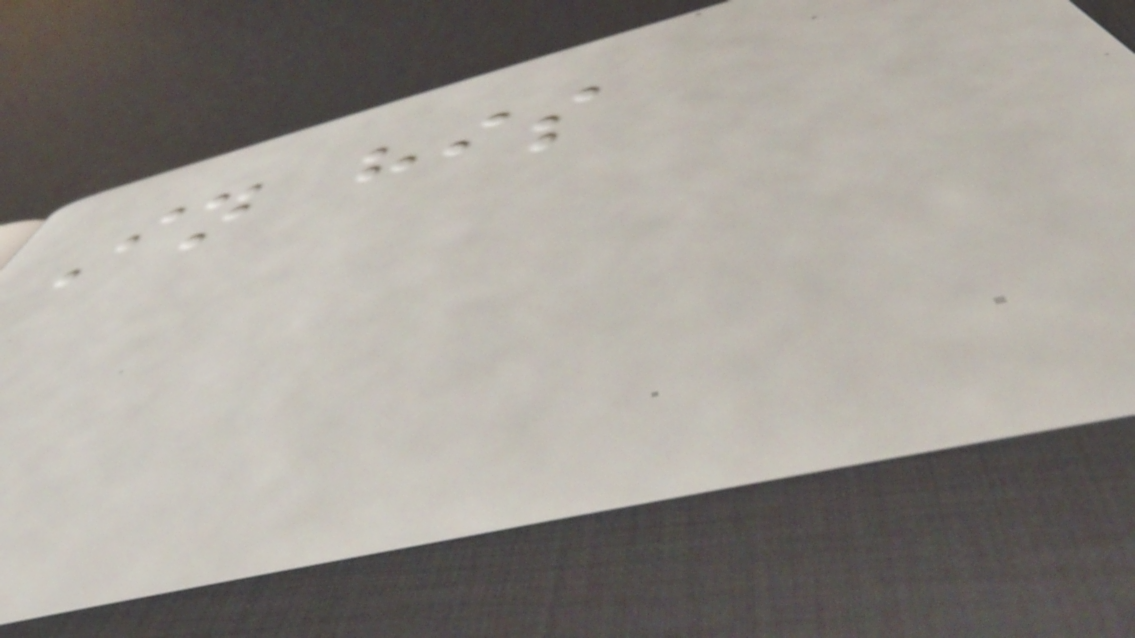In his
